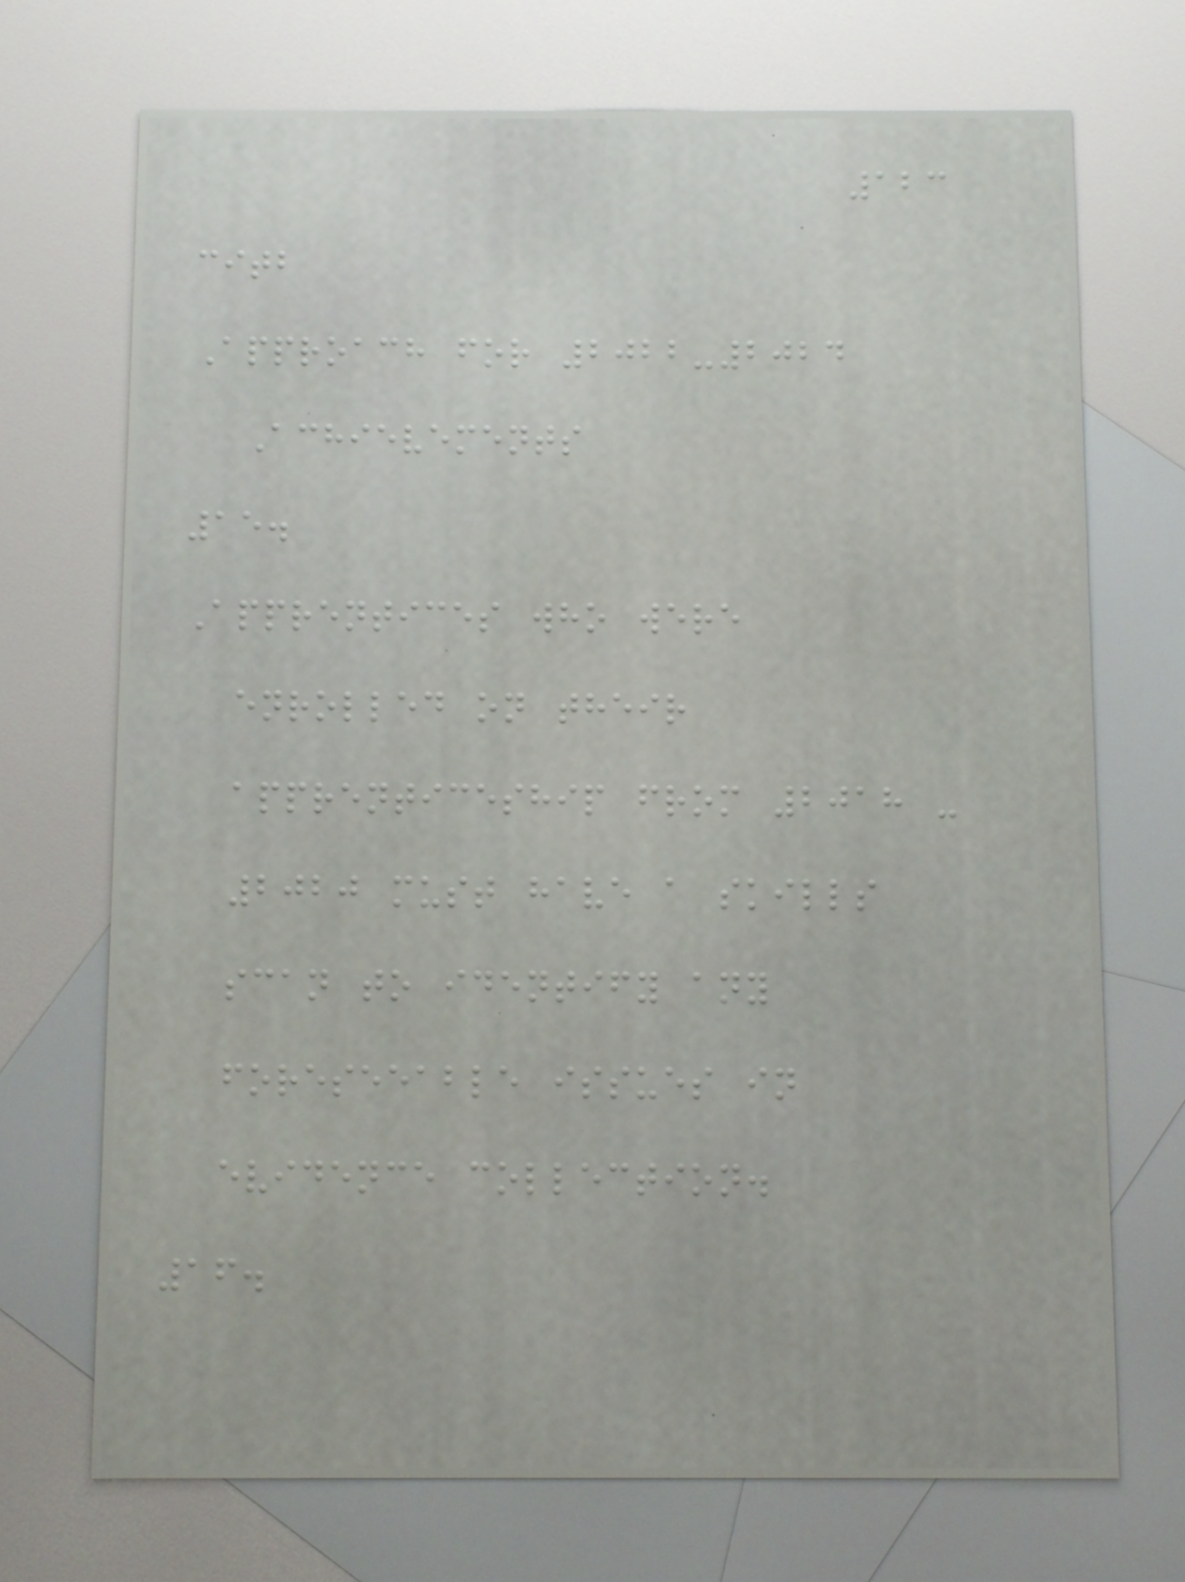123
citb
Approach for 2022-2024
Achievements
15.
Apprentices who were
enrolled on their
apprenticeship from 2018 -
2020 must have a skills
scan to identify any
foreseeable issues in
evidence collection.
16.
